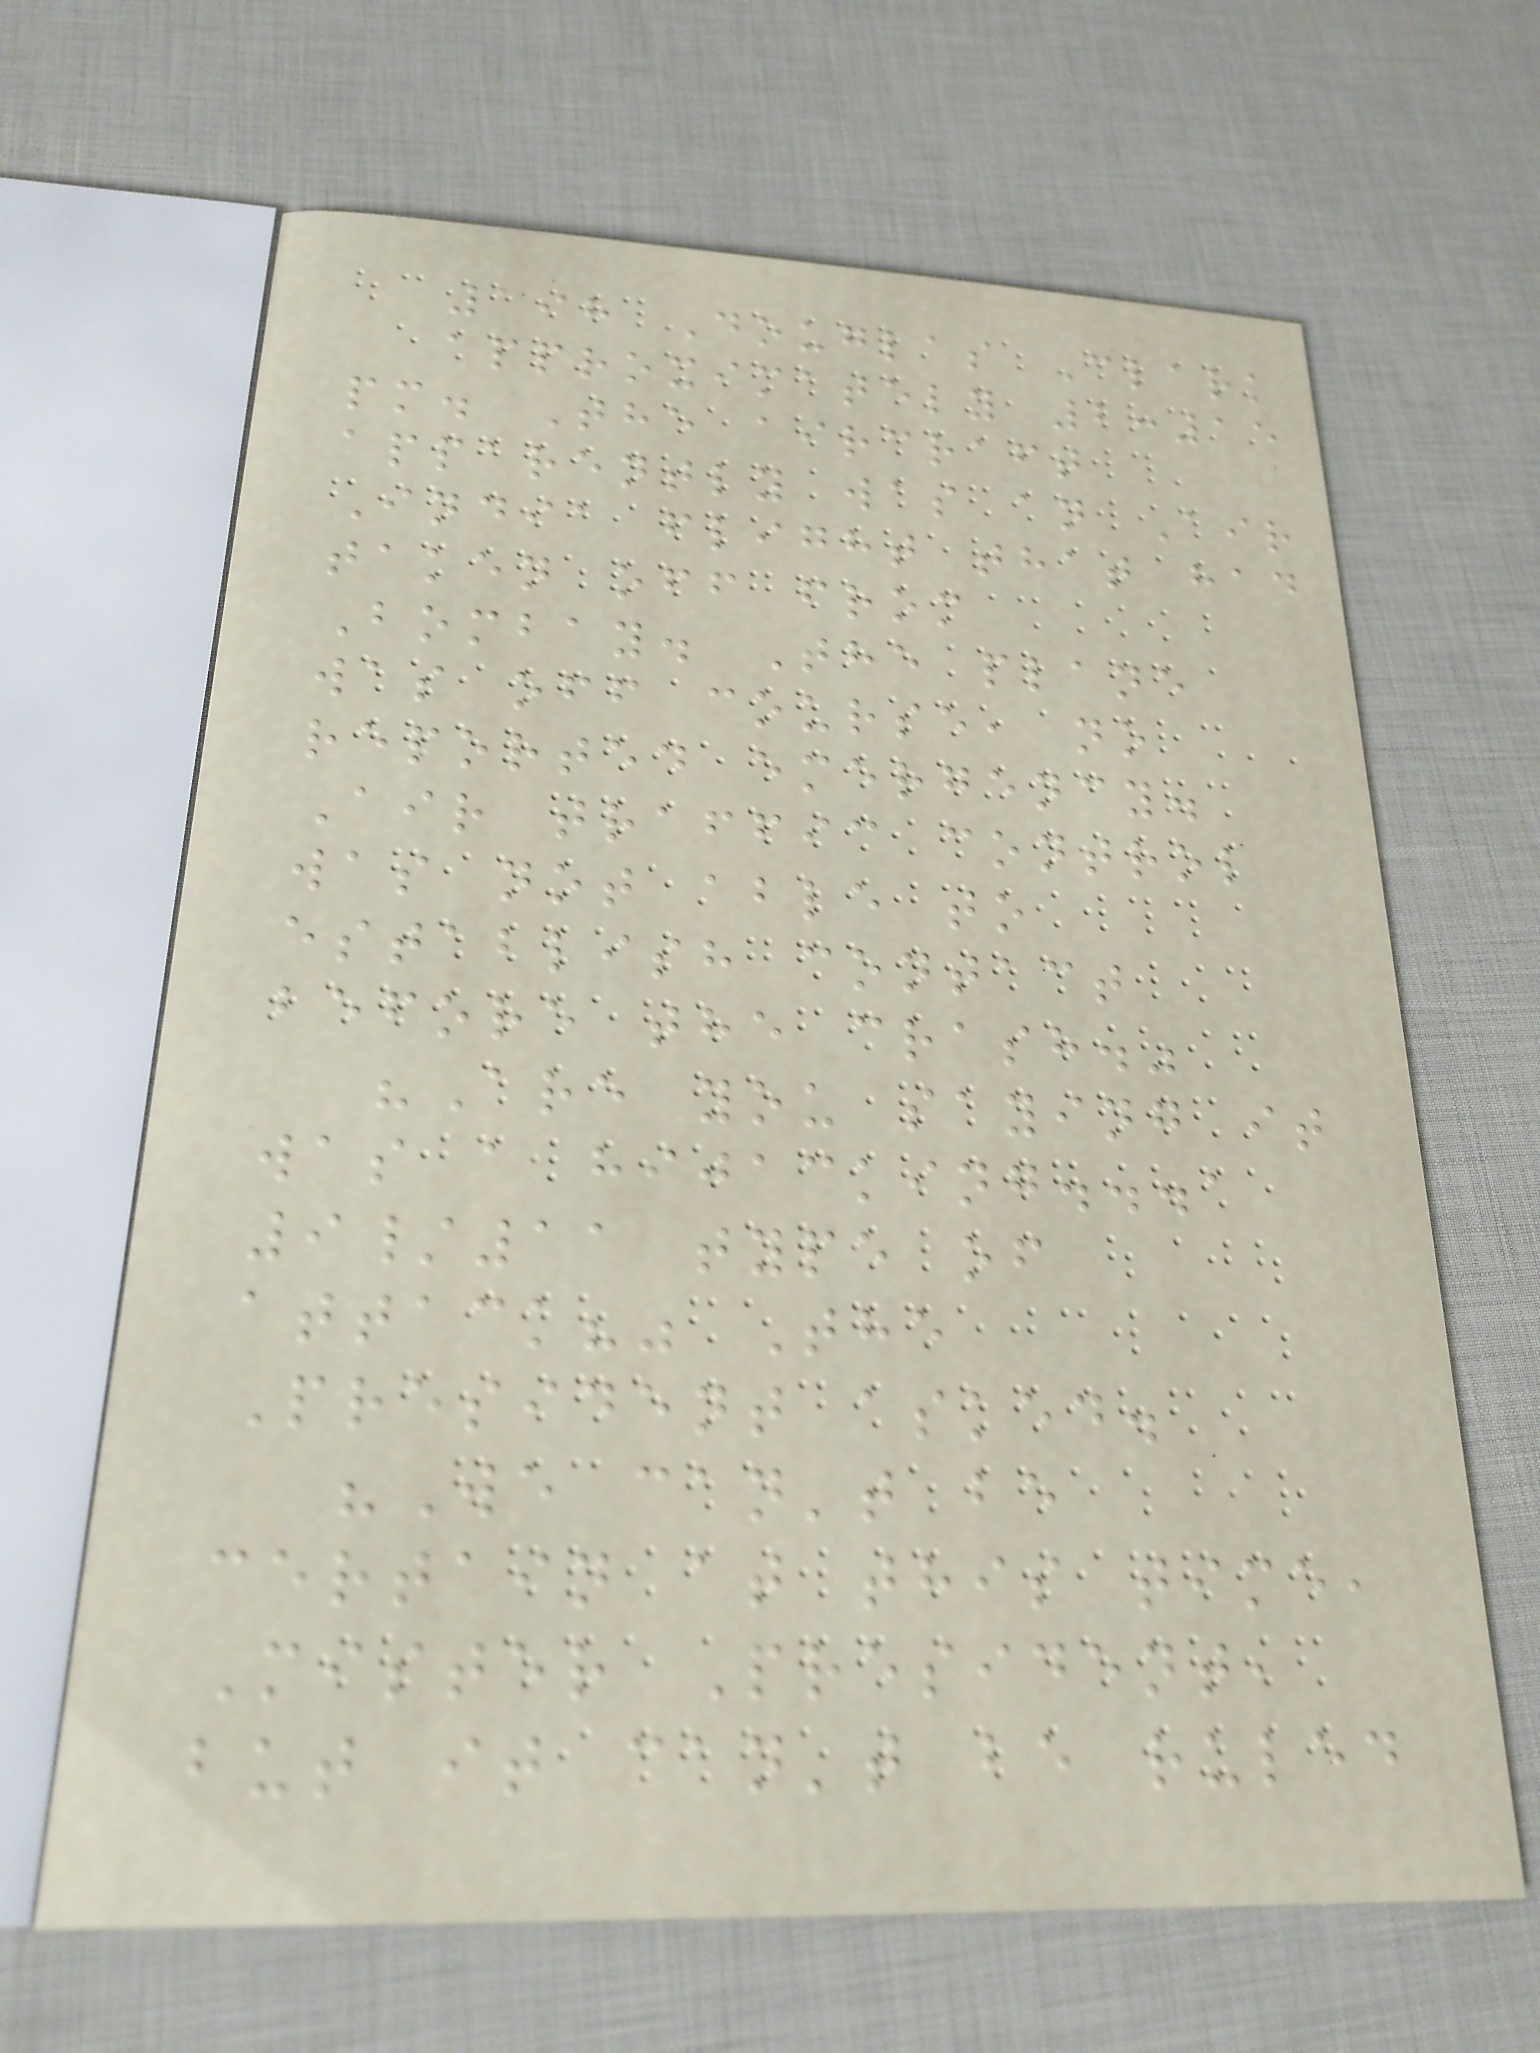198 Douglas Clark
approximately 2:15
pm. The aircraft
apparently was an Air
India flight that had
taken off from
Bombay. The plane
was off course, no
reported emergency.
Air traffic control
was not able to
establish contact
before the crash."
"Are you saying it
was a hijacking...a
9/11 type of
attack?" The
President asked.
"We can't be
certain at this time,
Mister President,
but it can't be ruled
